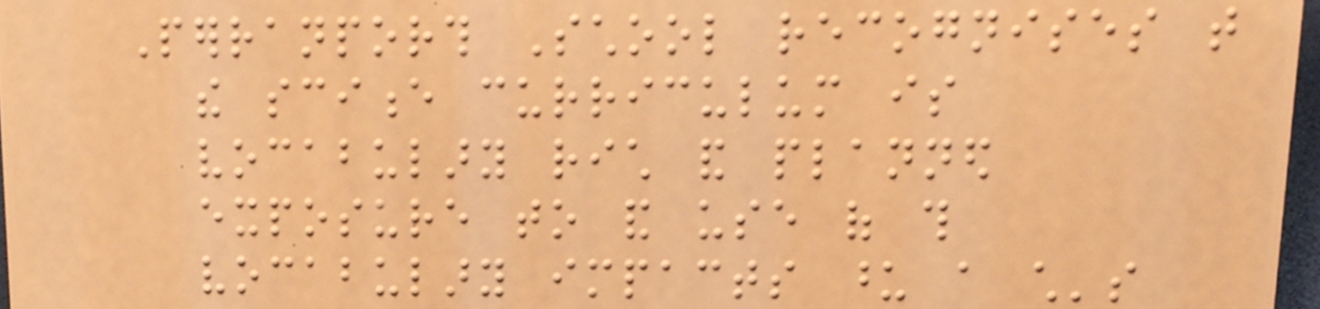Perranporth School recognises that
the science curriculum is
vocabulary rich and planned
exposure to and use of this
vocabulary impacts upon a child's
